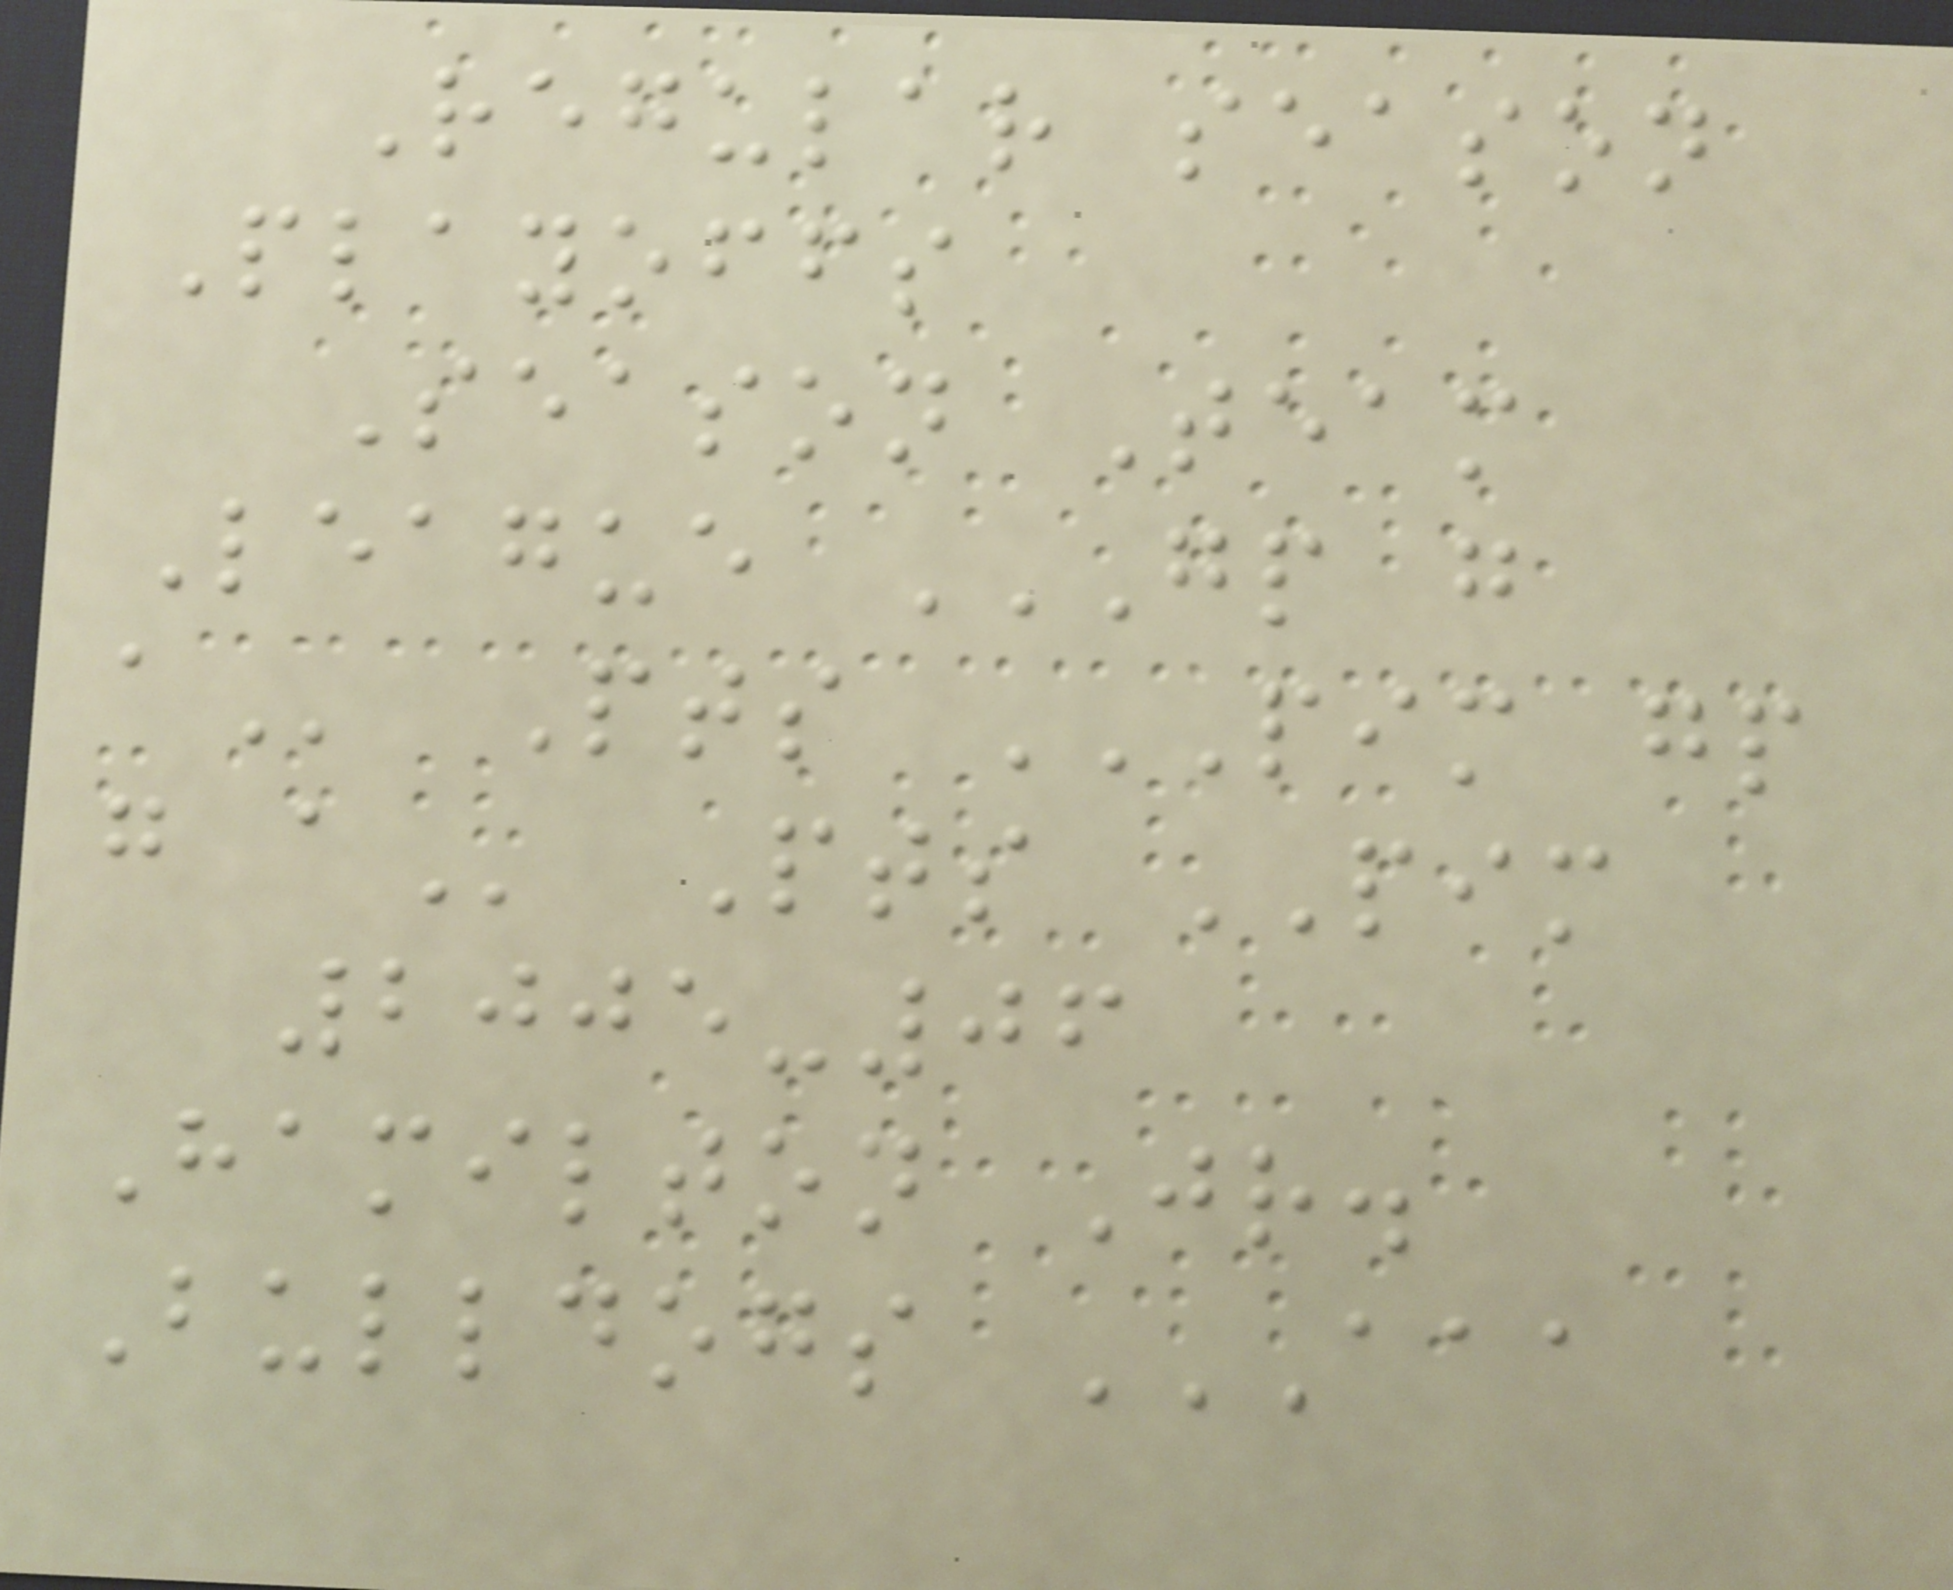Regular season
Playoffs
Season Team
League GP G
A Pts PIM GP
G A Pts PIM
2005-06
Hamilton Jr.
Bulldogs AAA
